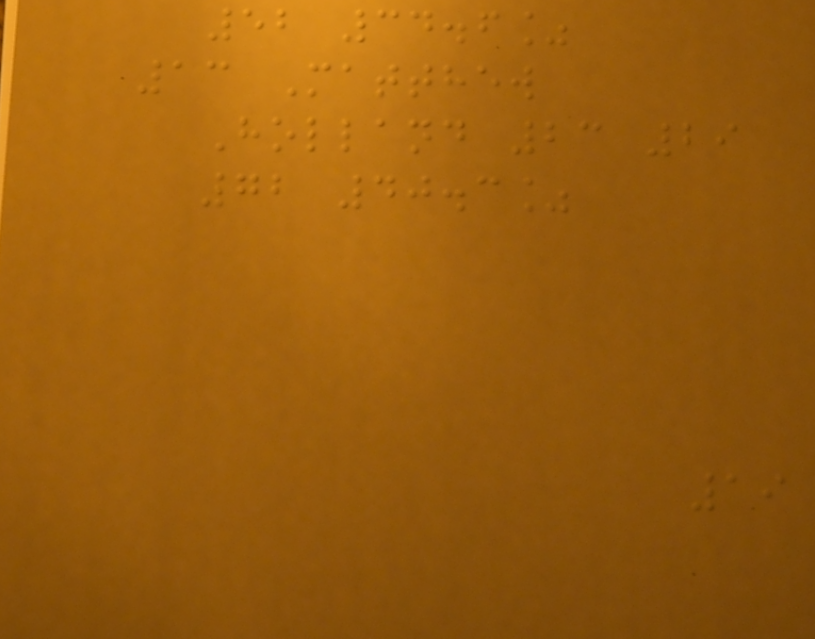52 34.6%
13 Matthew
Holland 23 29
72 40.3%
19
